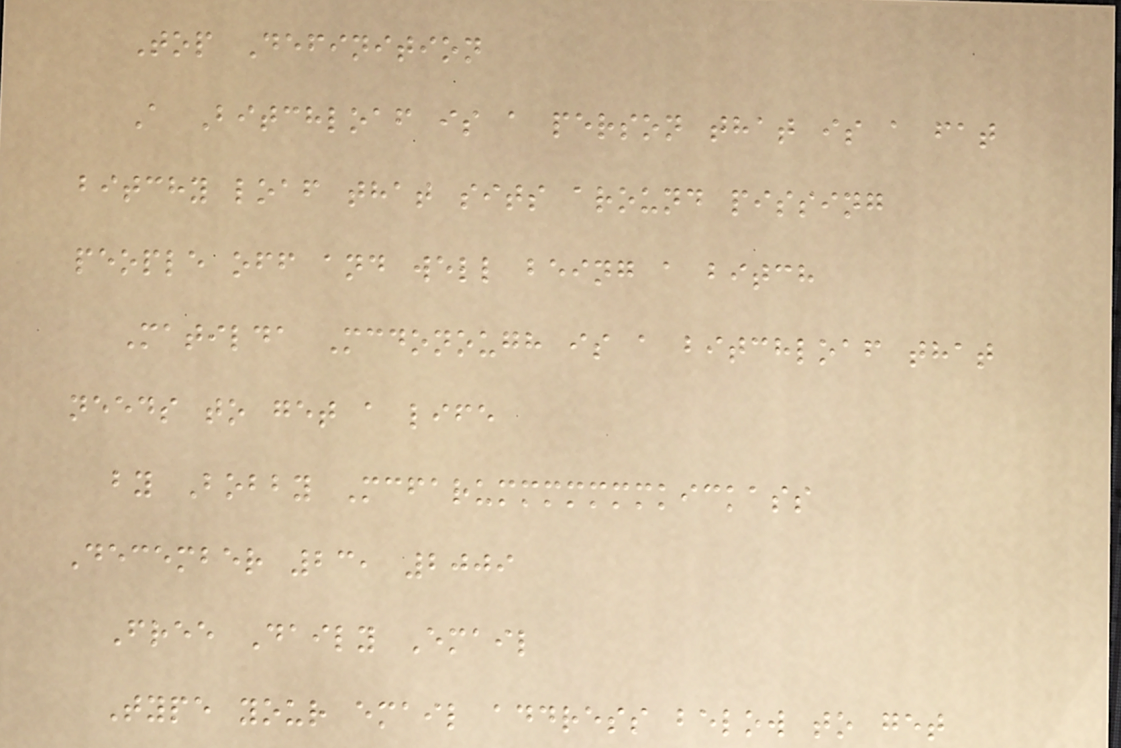Top Definition
A Bitchloaf is a person that is a fat
bitchy loaf that sits around pissing
people off and well being a bitch
Matilda Mcdonough is a bitchloaf that
needs to get a life
by Bobby Mcfarummmmmmmkickass
December 23, 2009
Free Daily Email
Type your email address below to get
